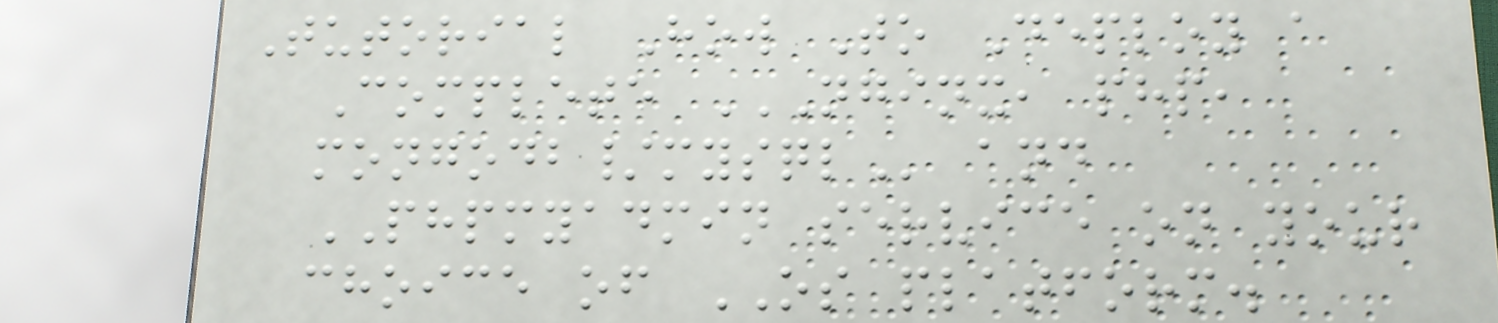Tutorial How To Deploy a
Complete NGINX, PHP,
MONGODB/MYSQL and
PHPMYADMIN service on your
choice of OS platform.
